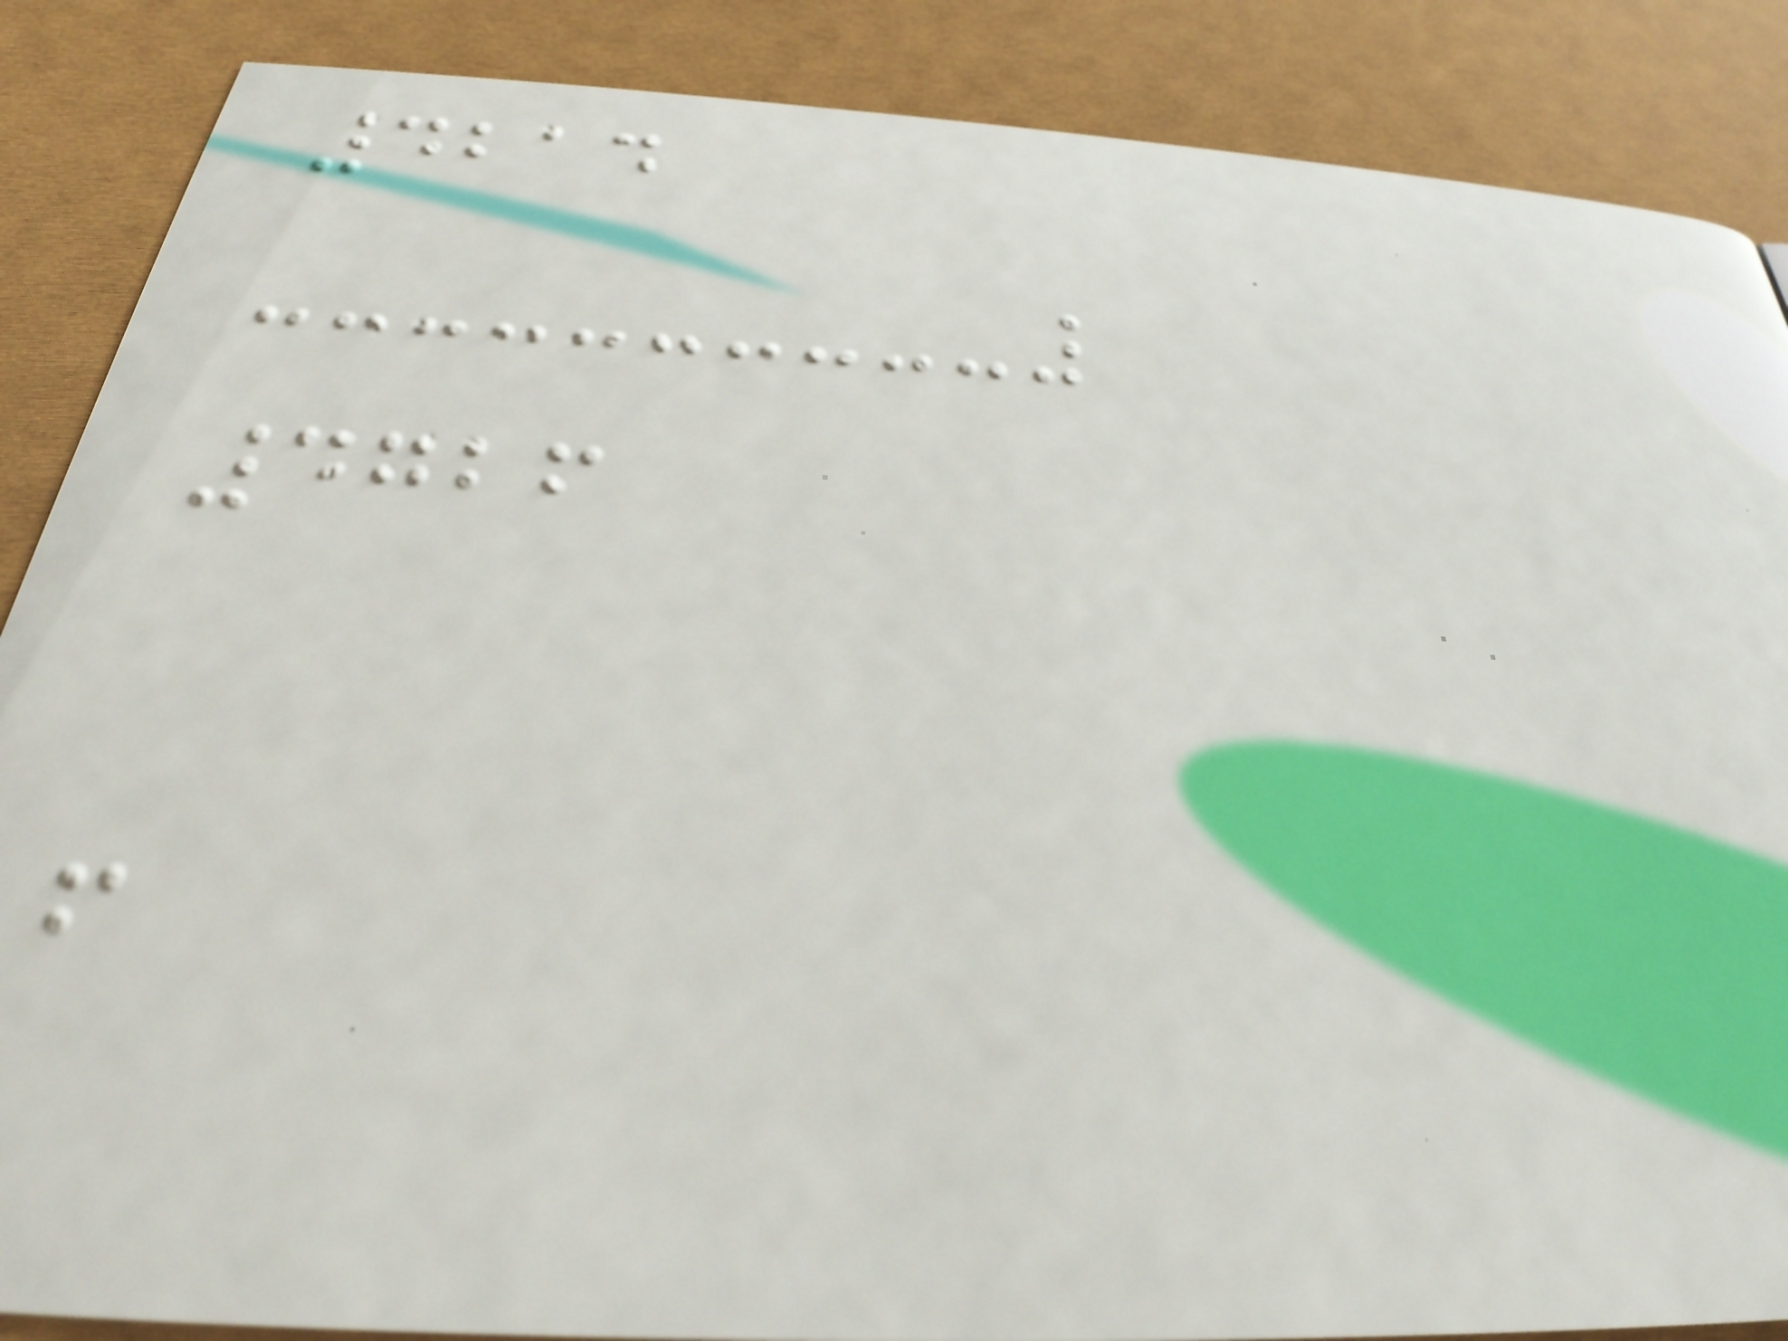4214
4726
f
